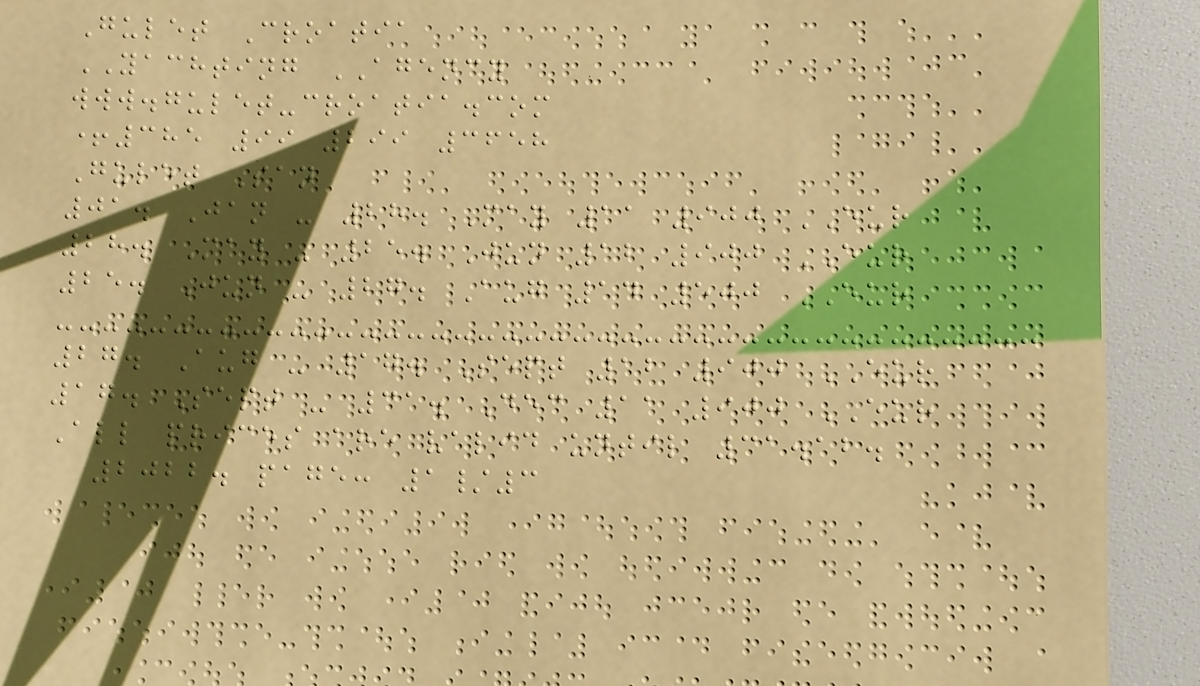Gulet Croatia
YACHTING AGENCY
www.gulet-croatia.com
+385 99 299 3658
Gulet San
01. Jan - 28. May 11 900 EUR
28. May - 25. Jun 12 900 EUR
25. Jun - 27. Aug 14 500 EUR
27. Aug - 17. Sept 12 900 EUR
17. Sept - 31. Dec 11 900 EUR
All prices are valid until 31.12.
2022. page: 1/3
